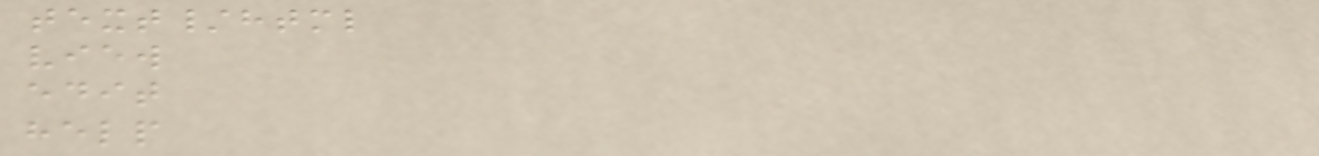text/html
view
edit
help
